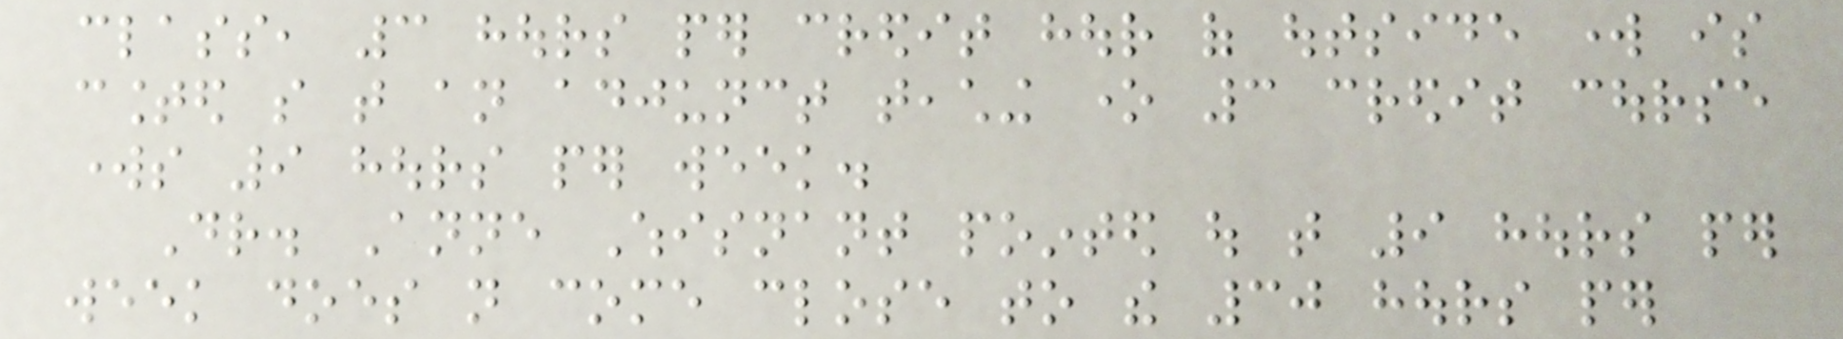class, 3 hours per credit hour of outside work is
counted so that an adjunct teaching one 3 credit course
works 9 hours per week.
Dr. Anne Whisnant pointed out that 9 hours per
week does not come close to the 30 hours per
